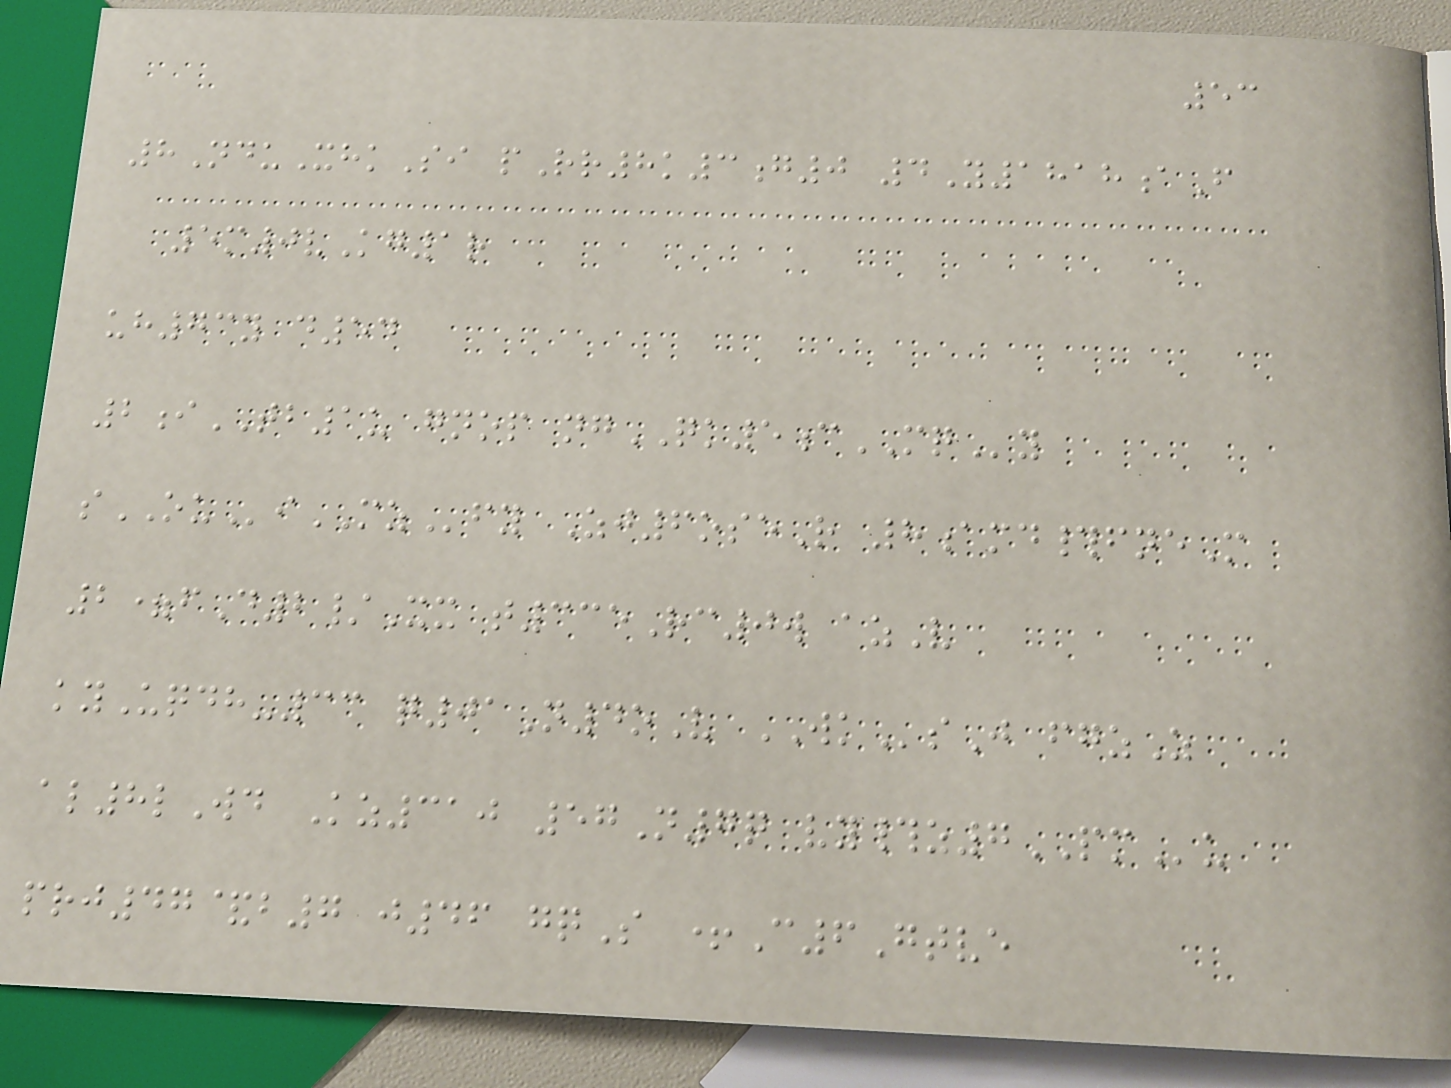53
8NduXhkSi pRr8k3g0 4Y1818aF
5m0vKg1r
uh73y d54
2iTB1u gnop ngQK5cMQy
sOUiMZfy Zj6oseR 8amd#fneM
2=fD2/Xx t335Rc0w azV
kyUqdh-33 q01N4oV WKsJ fgzZ
al8lWd Kz310 57N7q vy#z7PMu
prj47&b7 j46 gqS +C6Gtve
